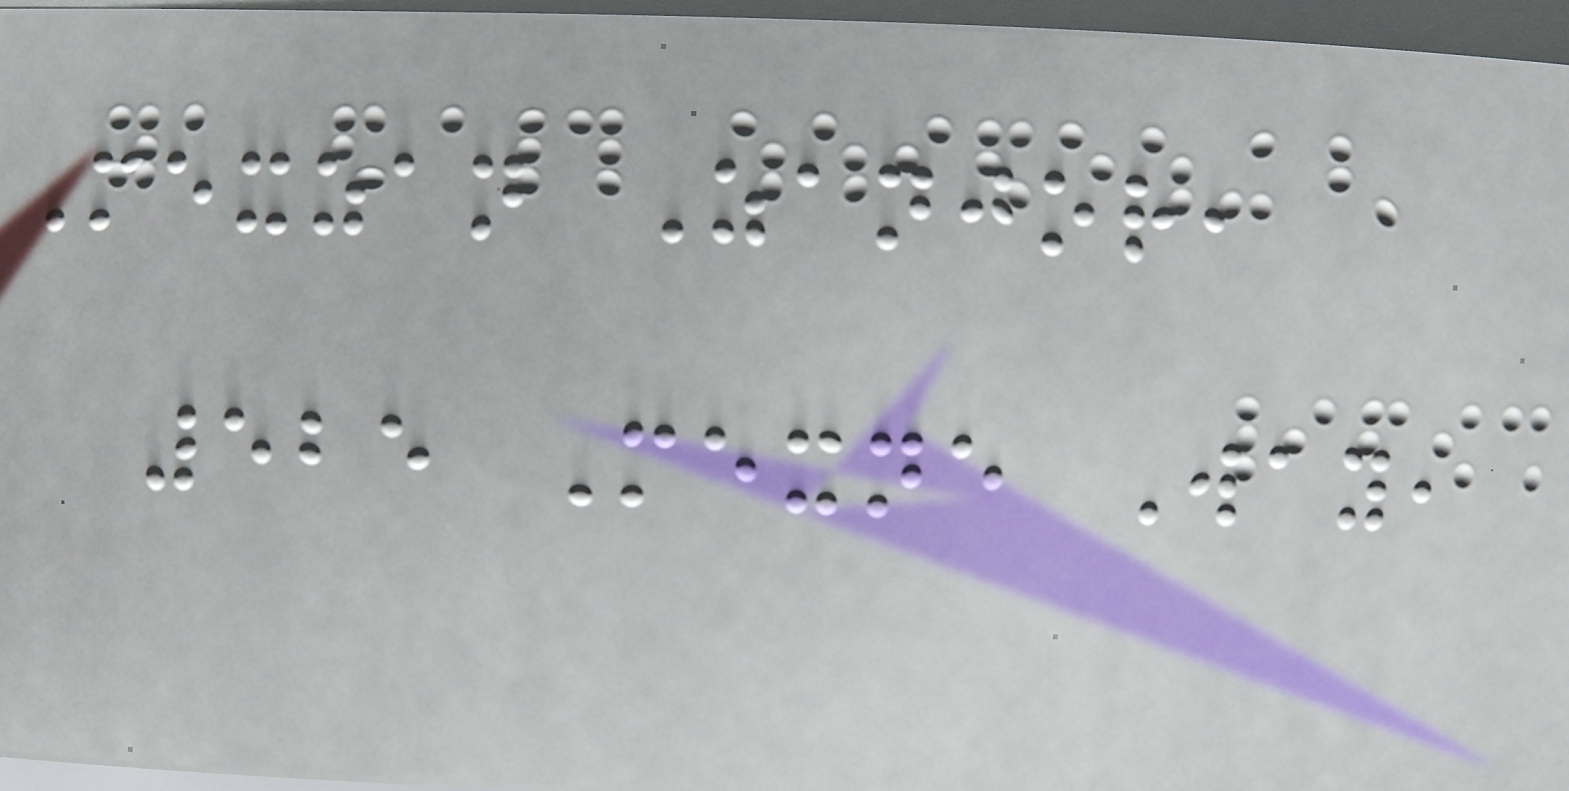Mexzan Zanjor,
525 Mexne Way,
